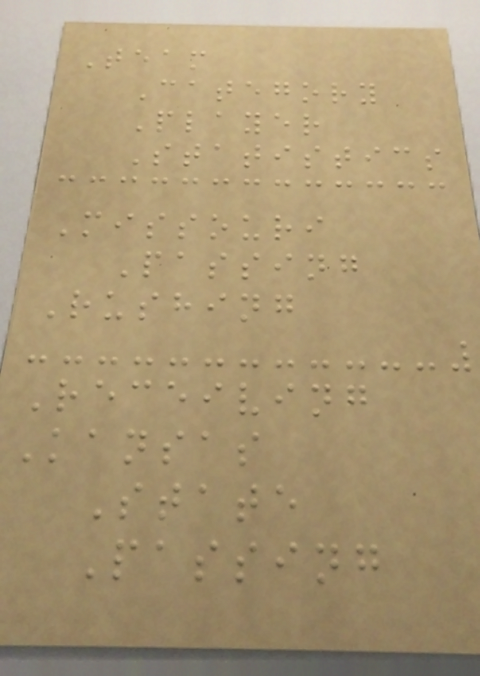Team
Category
Player
Statistics
Missouri
Passing
Rushing
Receiving
Kansas
State
Passing
